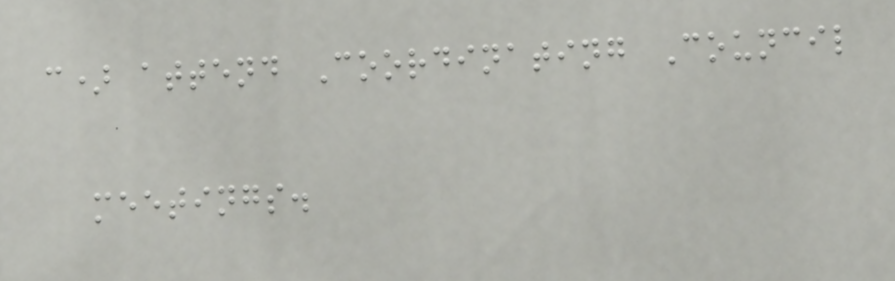c) attend Coordinating Council
meetings.
